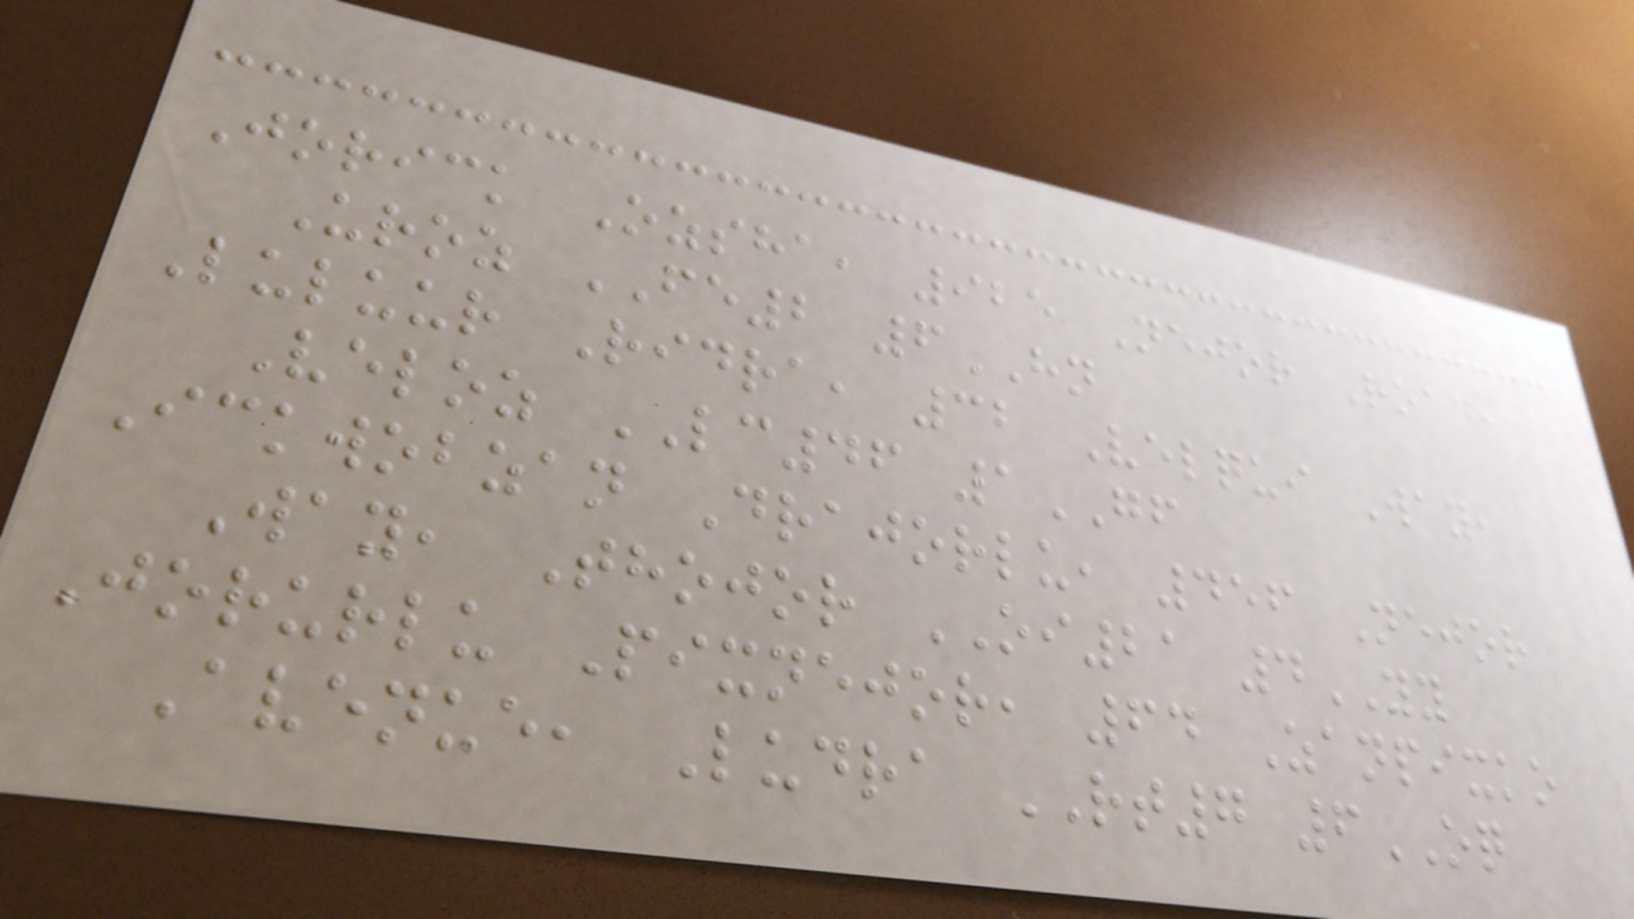Jorick Ozsha, 925 Nejor Road,
Uroz FE2 6HN
Luluur Ridra, 32 Velqui Way,
Veloz LC46 1GF
Ickwobzan Drajorlu, 456 Nejor
Way, Thojor OI21 4YY
Jorurlu Pixnejor, 64 Zanpixko
Avenue, Ludra RT7 6OQ
